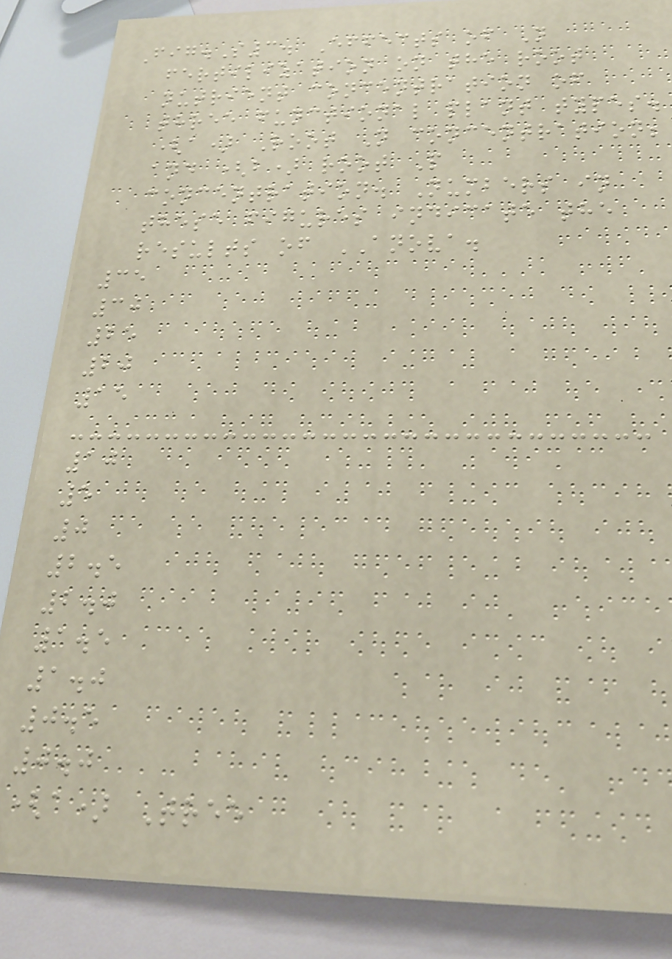Fig.S3. Effects of N
fertilization on the root
nutrient concentration of
three functional plant types.
(a) Root N concentration;
and (b) root P
concentration. Numbers in
these figures indicate the
results of ANOVA.
35
30
25
20
15
10
5
0
2.5
2.0
1.5
1.0
0.5
0.0
(a) Tree
